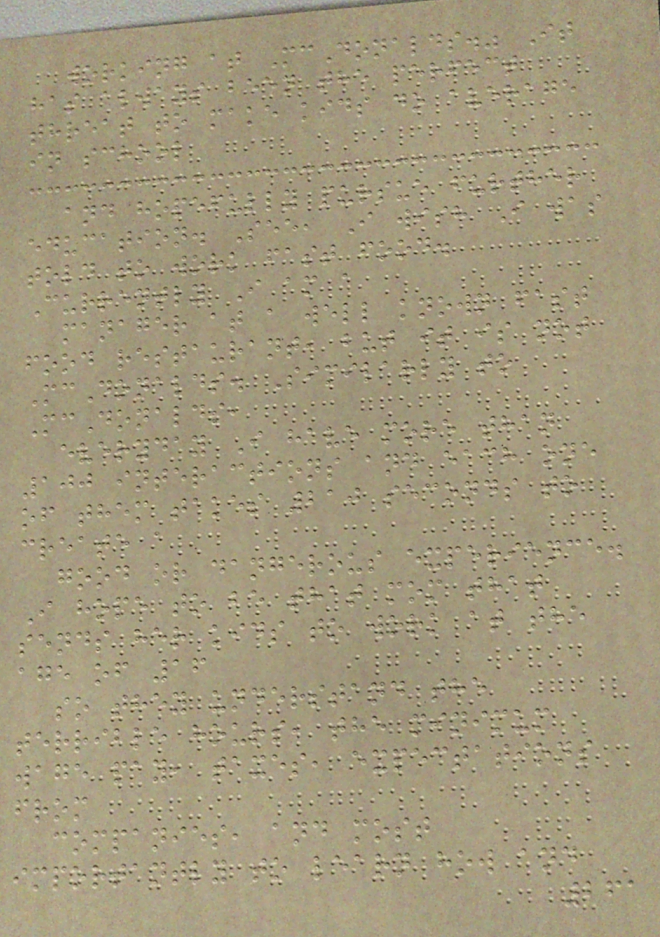working at McDonalds." It
has always been the perfect
threat to make kids do average
in school
and hopefully pursue further
education. See, I wish I was
told to work fast food.
Currently I am a
manager at a well known fast
food restaurant, but it is not
McDonalds. Similarly to
McDonalds,
everyday I have more than
100 interactions and each one
of them takes 210 seconds to
create a
good or dangerous experience.
I hope to be that mom that
sends her kids to work at the
age of 16
so they understand the
terrible hours, the minimum
wage pay, taxes, expectations
from
companies, and most
importantly to learn how and
261
